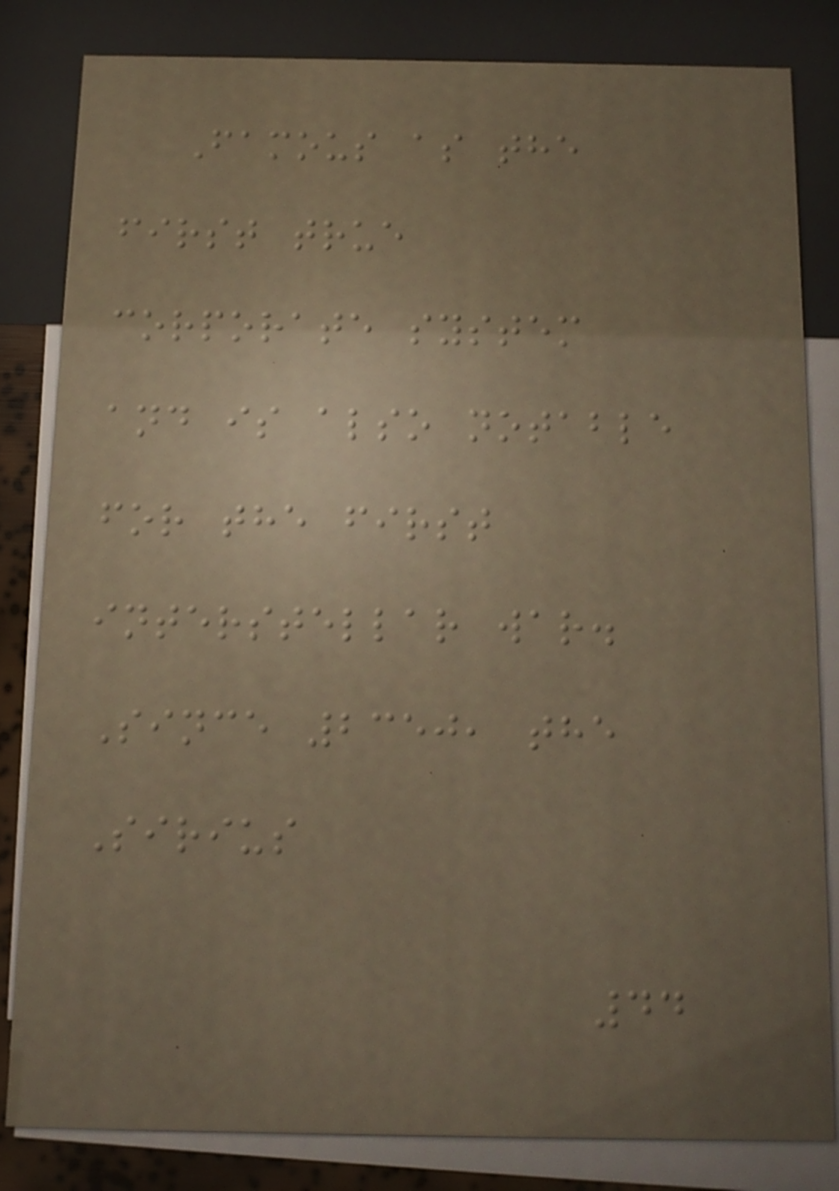Famous as the
first true
corporate system
and is also notable
for the first
interstellar war.
Since 2350, the
Sirius
44
